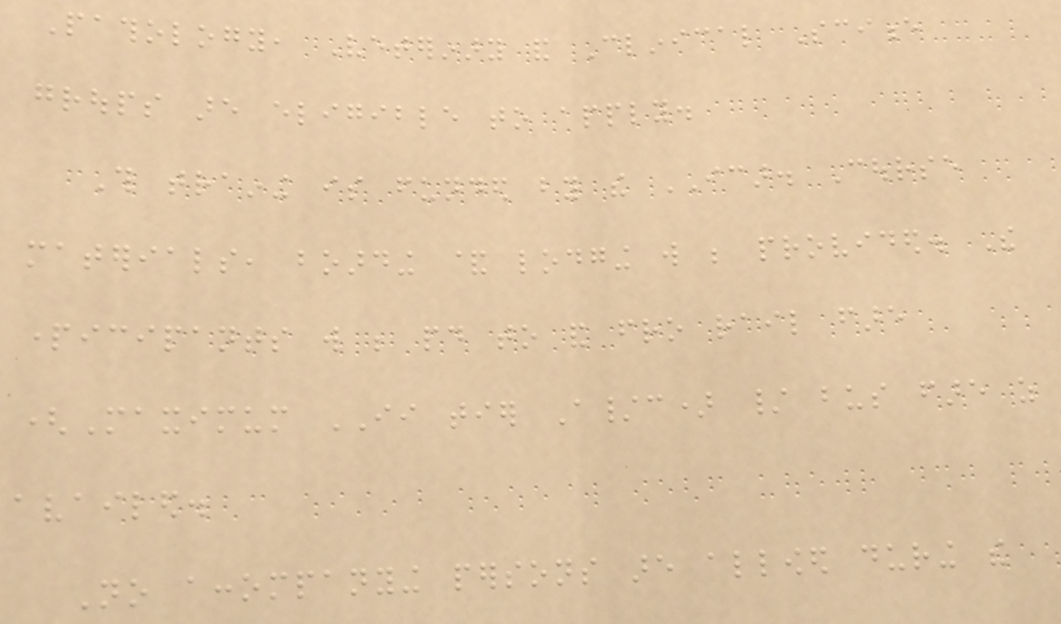Pathology, Veterinary and Clinical Science
groups are eligible to apply.
This training is funded by the ICAR. Course
materials, boarding & lodging will be provided. The
participants will be paid to and fro rail fare
(Maximum II tier A/c) / bus fare as
availed.
No accompanying persons are allowed during the
